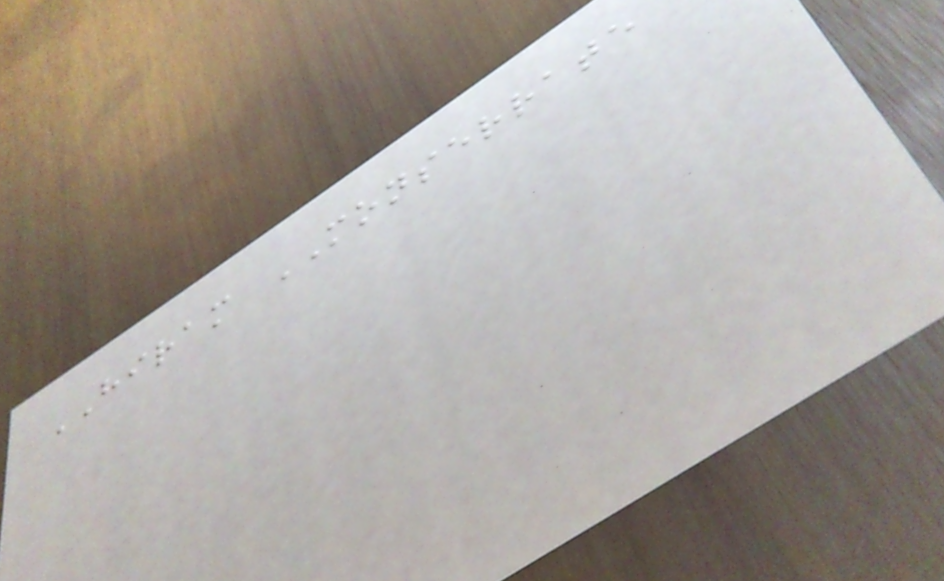HIRAM MONSERRATE
